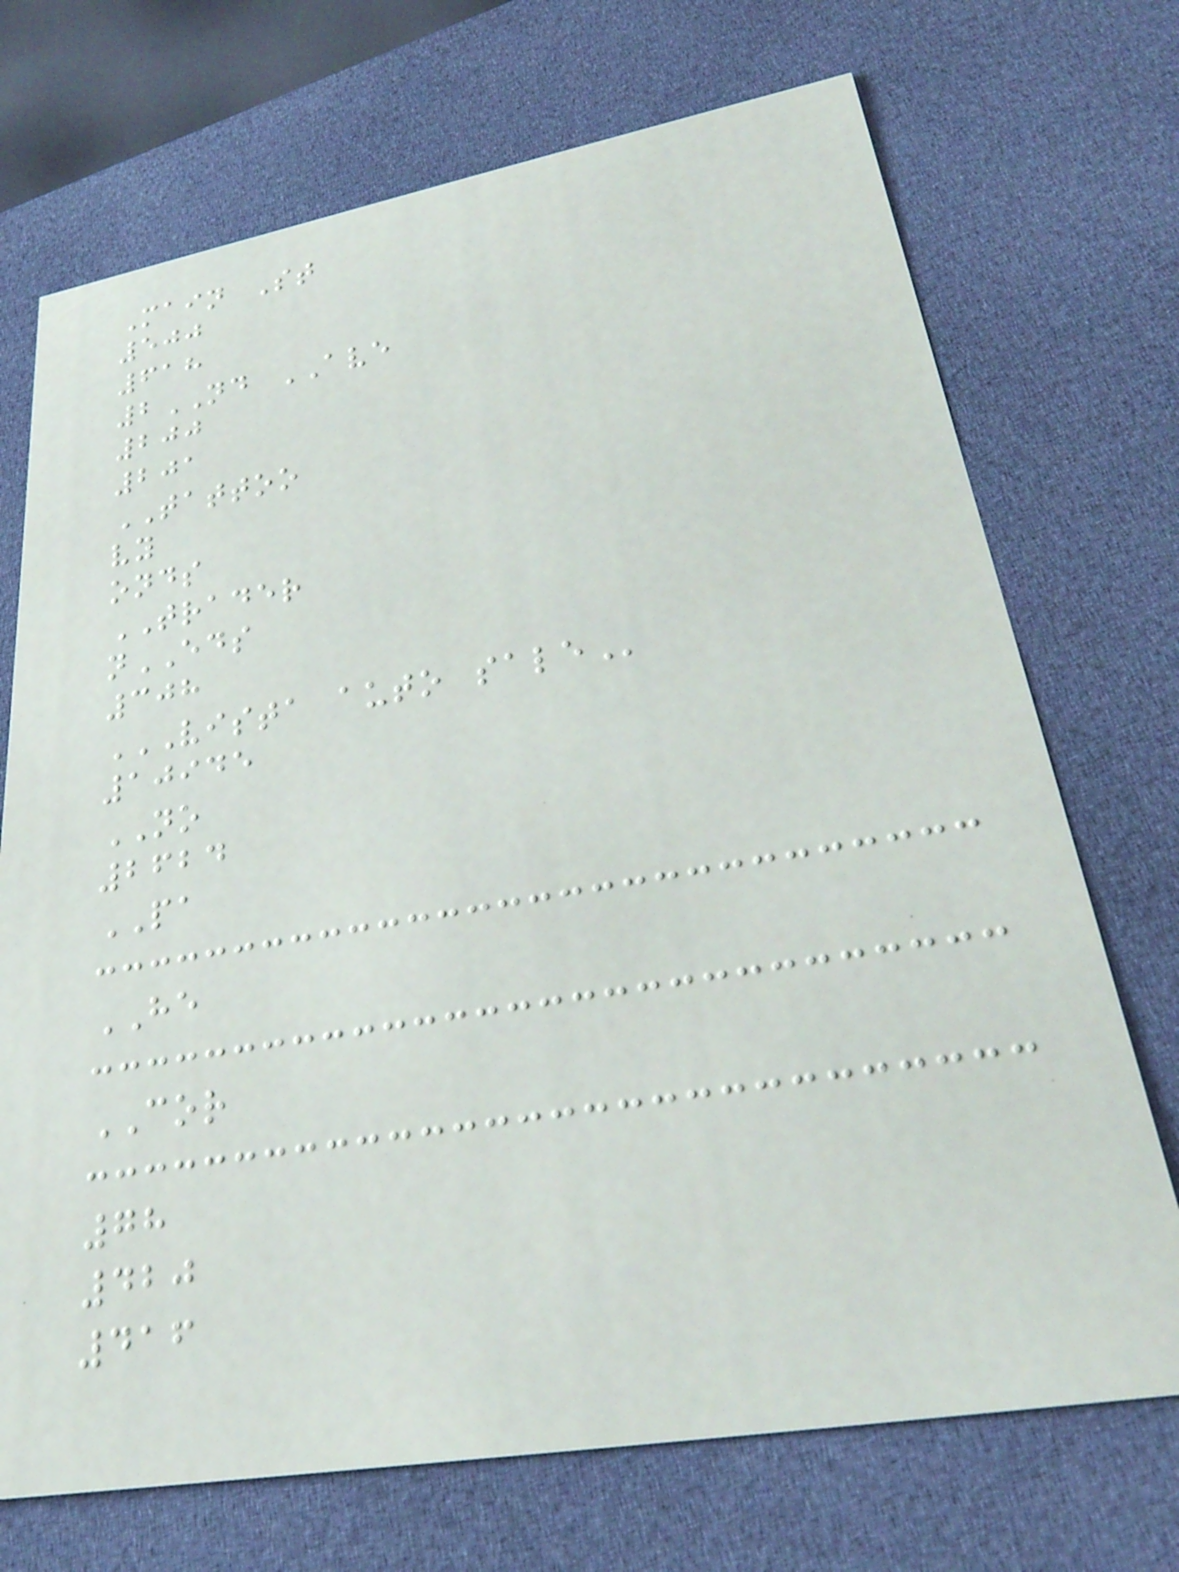Main St
500
618
2ND AVE
200
201
TATTOO
vy
onds
TRADER
nEDS
308
VISTA AUTO SALE
10945
NO
2624
PA
HE
COR
78
420
416
